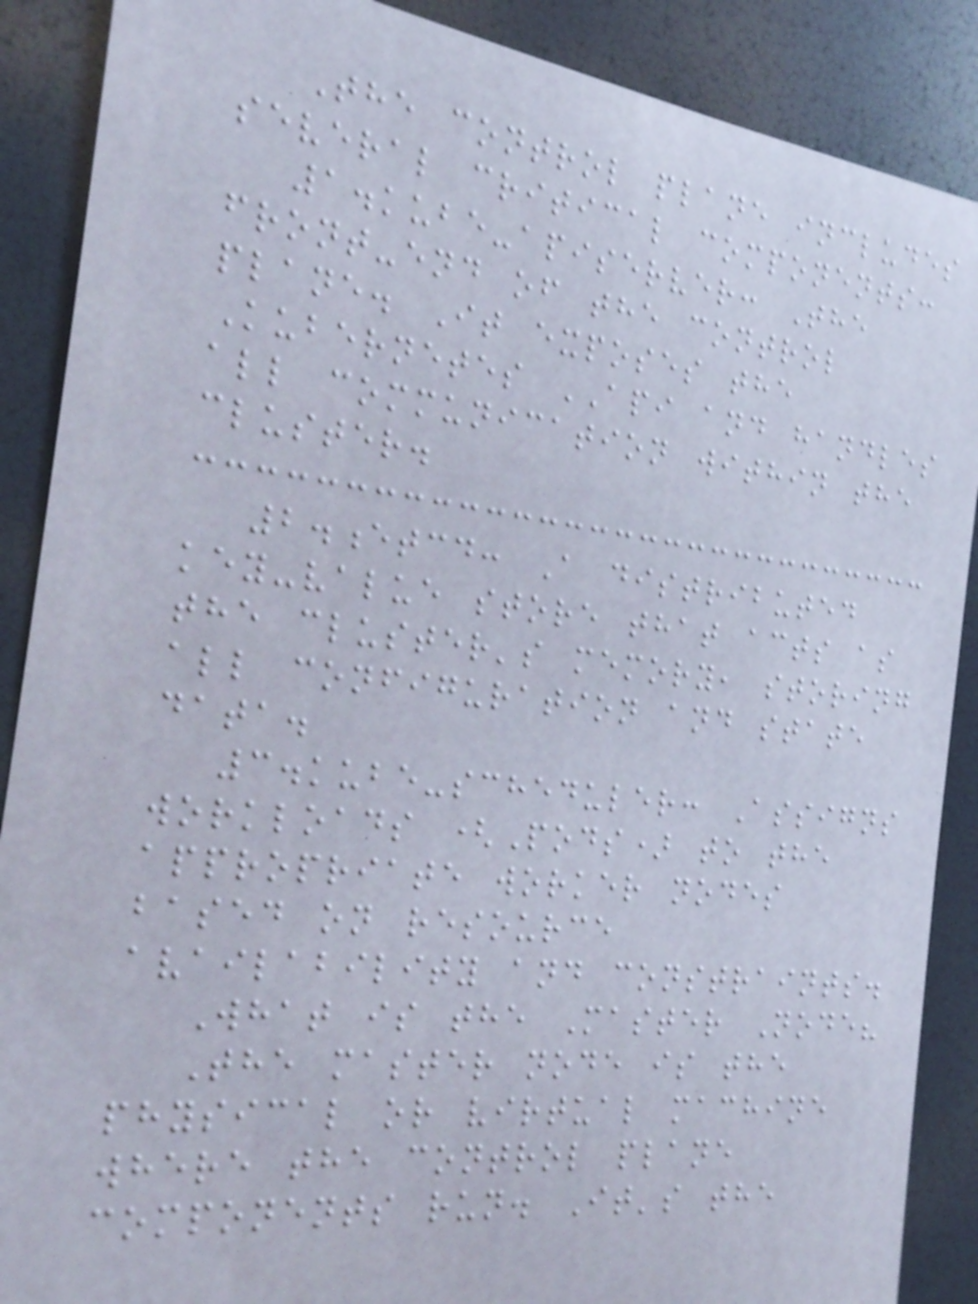The control plane includes
several critical components:
1.kube-apiserver: The
front-end of the control
plane. It exposes the
Kubernetes API and handles
all communication within the
cluster.
2.etcd: A distributed
key-value store that acts as
the cluster's memory, storing
all configuration and state
data.
3.kube-scheduler: Assigns
workloads (Pods) to the
appropriate worker nodes
based on resource
availability and constraints.
What is the Master Node?
The master node is the
physical or virtual machine
where the control plane
components run. It's the
